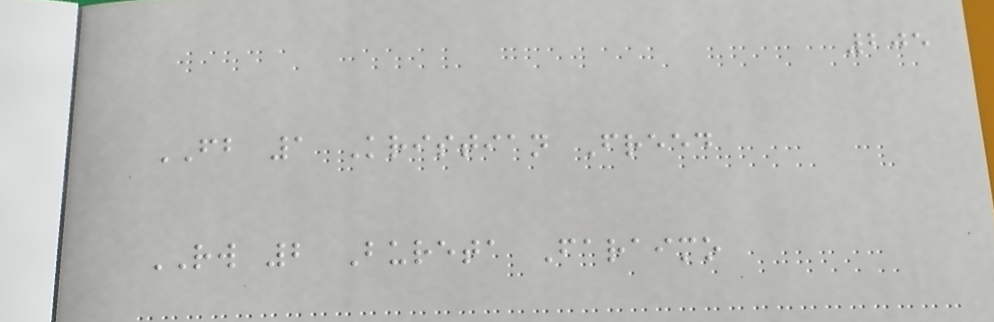205
FB 1 Kristian Freed
RW 2 Bureta Faraimo
